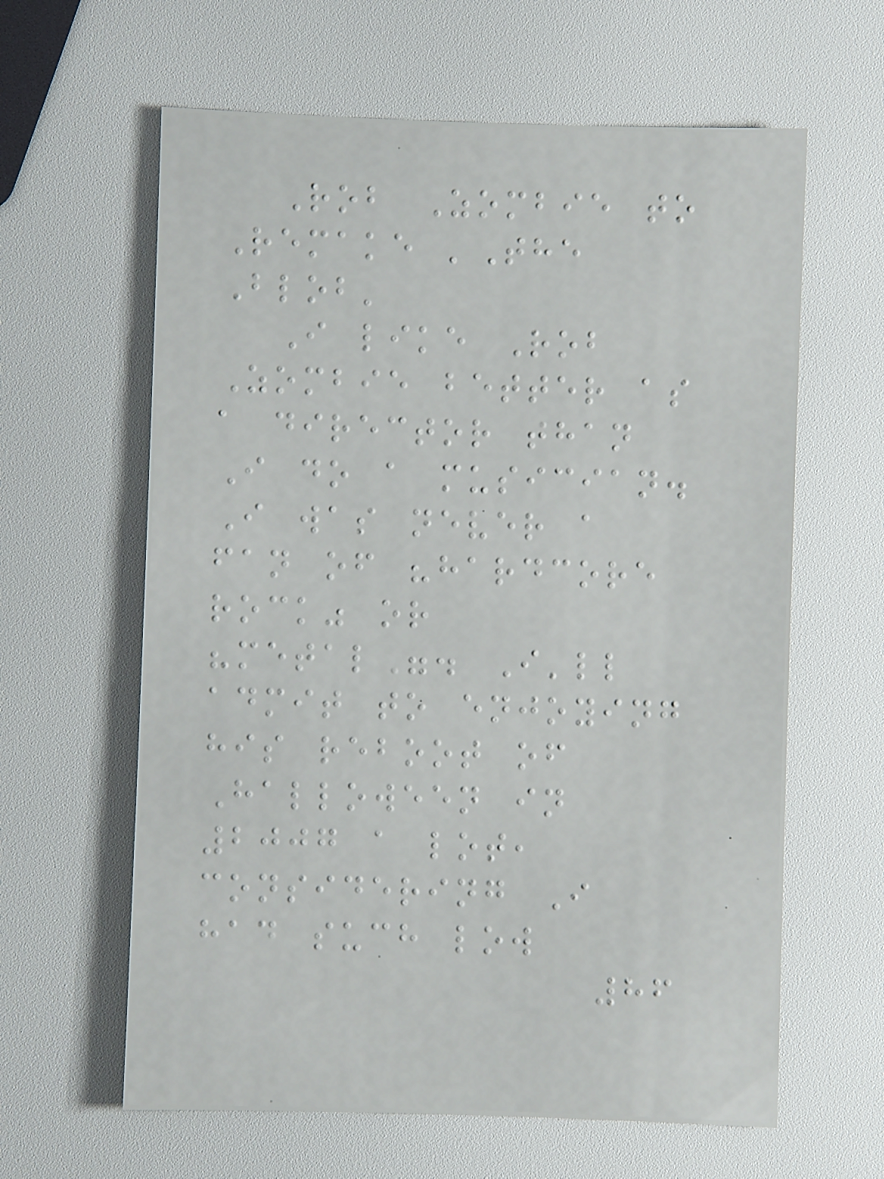Rob Zombie to
Remake 'The
Blob'
I like Rob
Zombie better as
a director than
I do a musician.
I was never a
fan of "hardcore
rock" or
"metal". I'll
admit to enjoying
his reboot of
Halloween in
2007 a lot,
considering I
had such low
86
